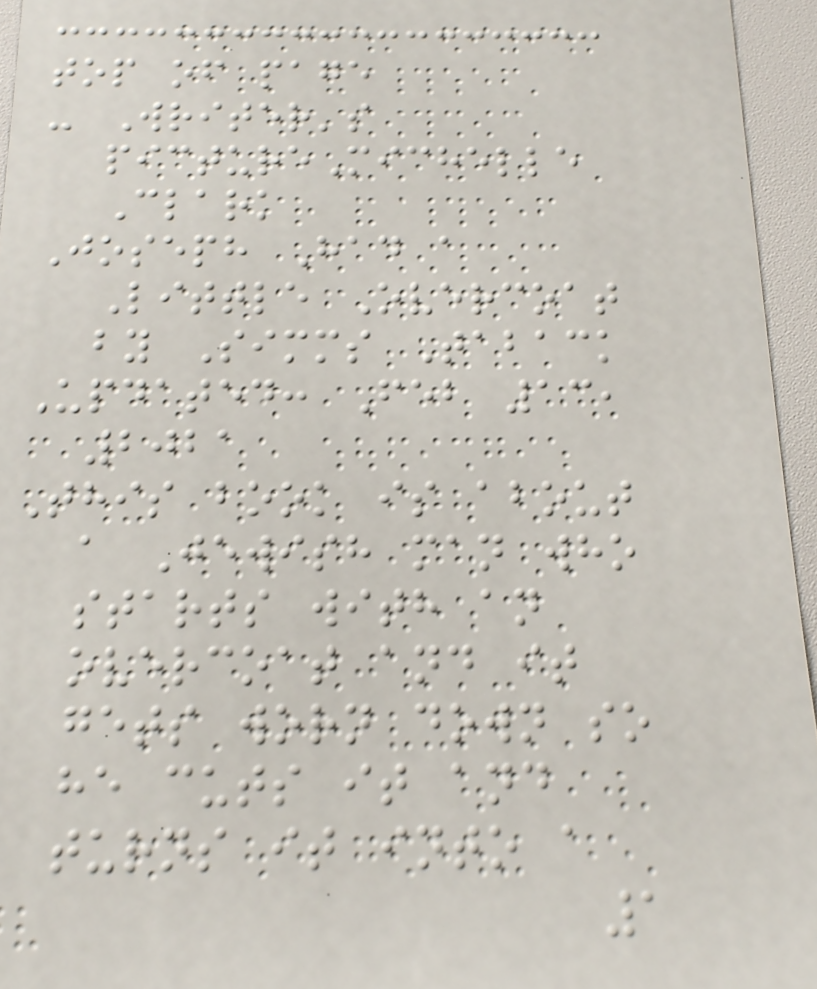top of page
- Writer's
pictureMichelle
Clark
Joseph Had a
Little Overcoat
by Simms Taback
Updated: Feb 13,
2021
This book is about
a Jewish man who
starts with an
overcoat and it
gets worn down so
he cuts it and
turns it into a
1
